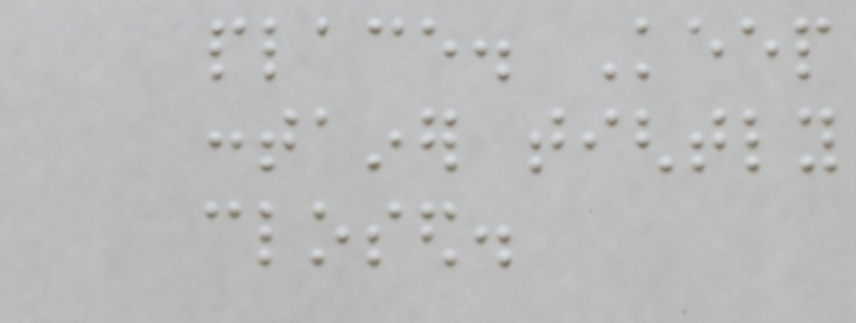place. Keep
container tightly
closed.
